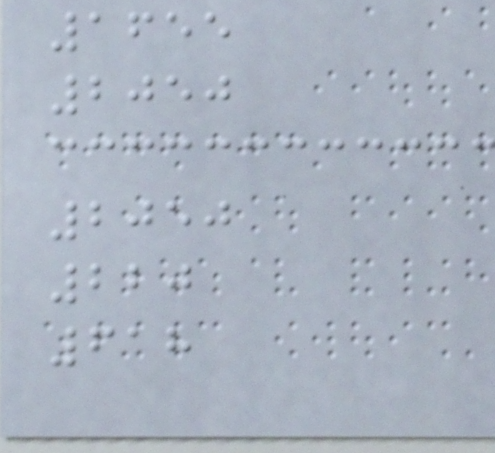1655
2050
2050
220
618
